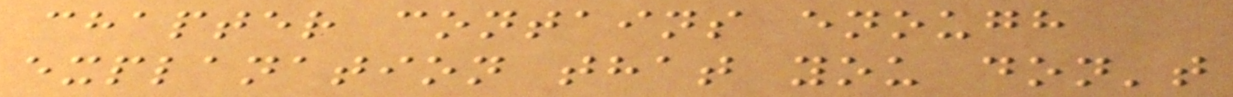chapter contains enough
explanation that you don't
